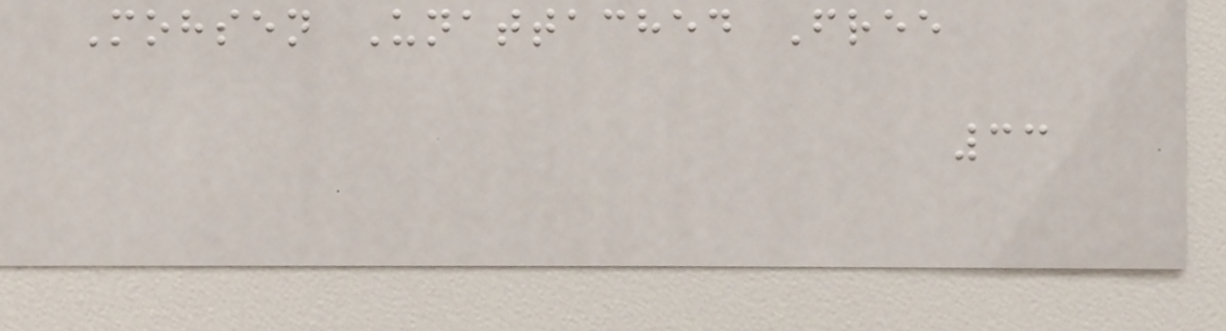Mohsen Unattached Free
33
